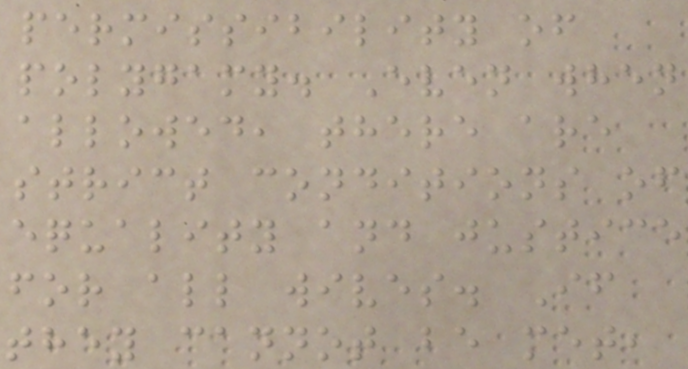permissibility of
polygamy. Even when
allowed, there are
strict conditions of
equality and justice
for all wives. If
they cannot be met,
